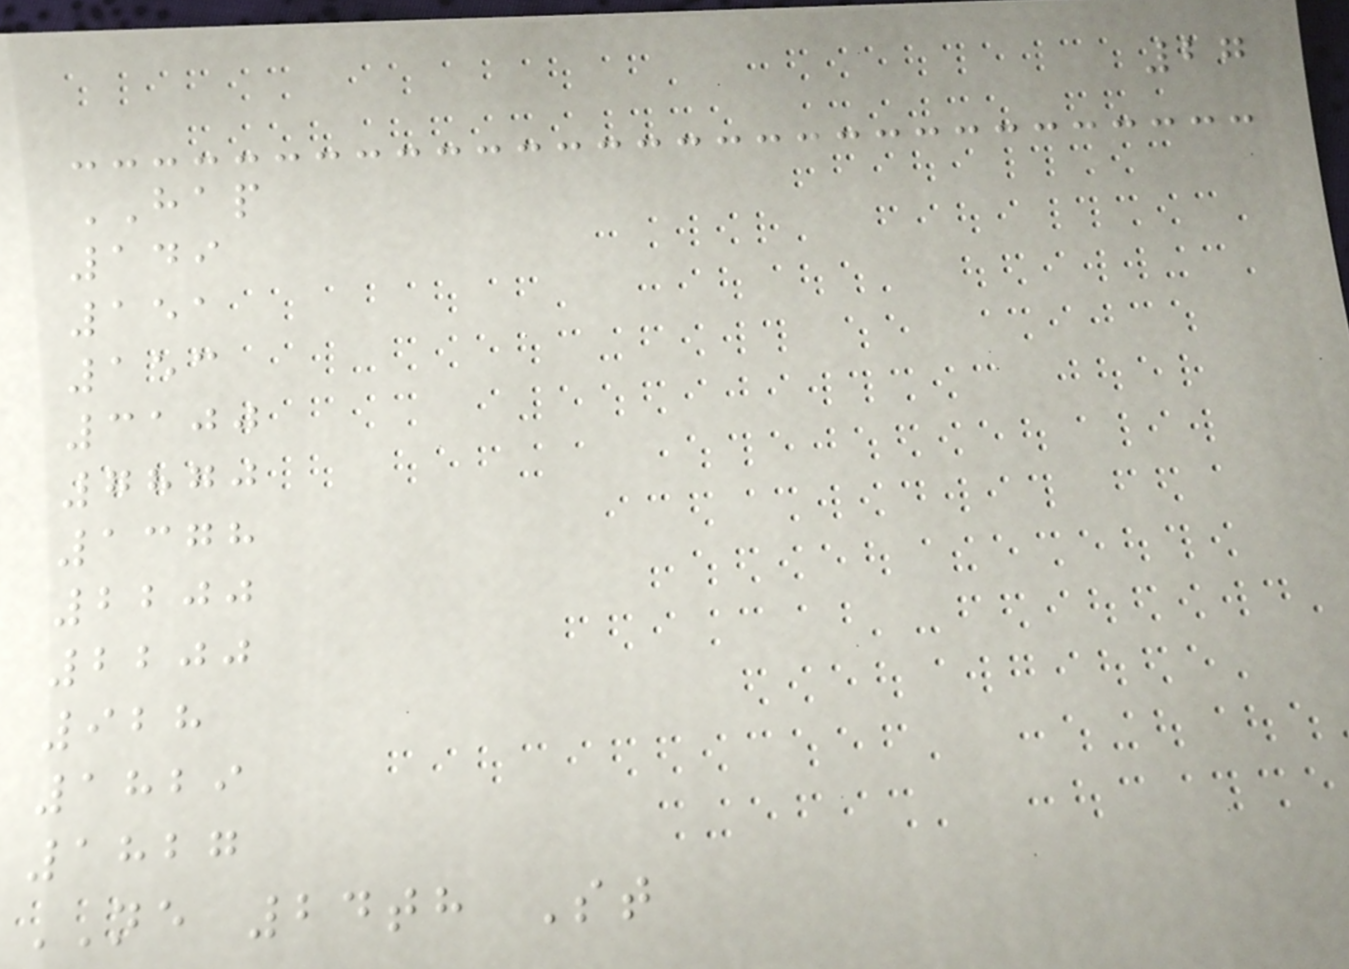27
HAP
149
151
153
3100
7870
1378
2200
2200
928
1829
1827
NE 24th St
